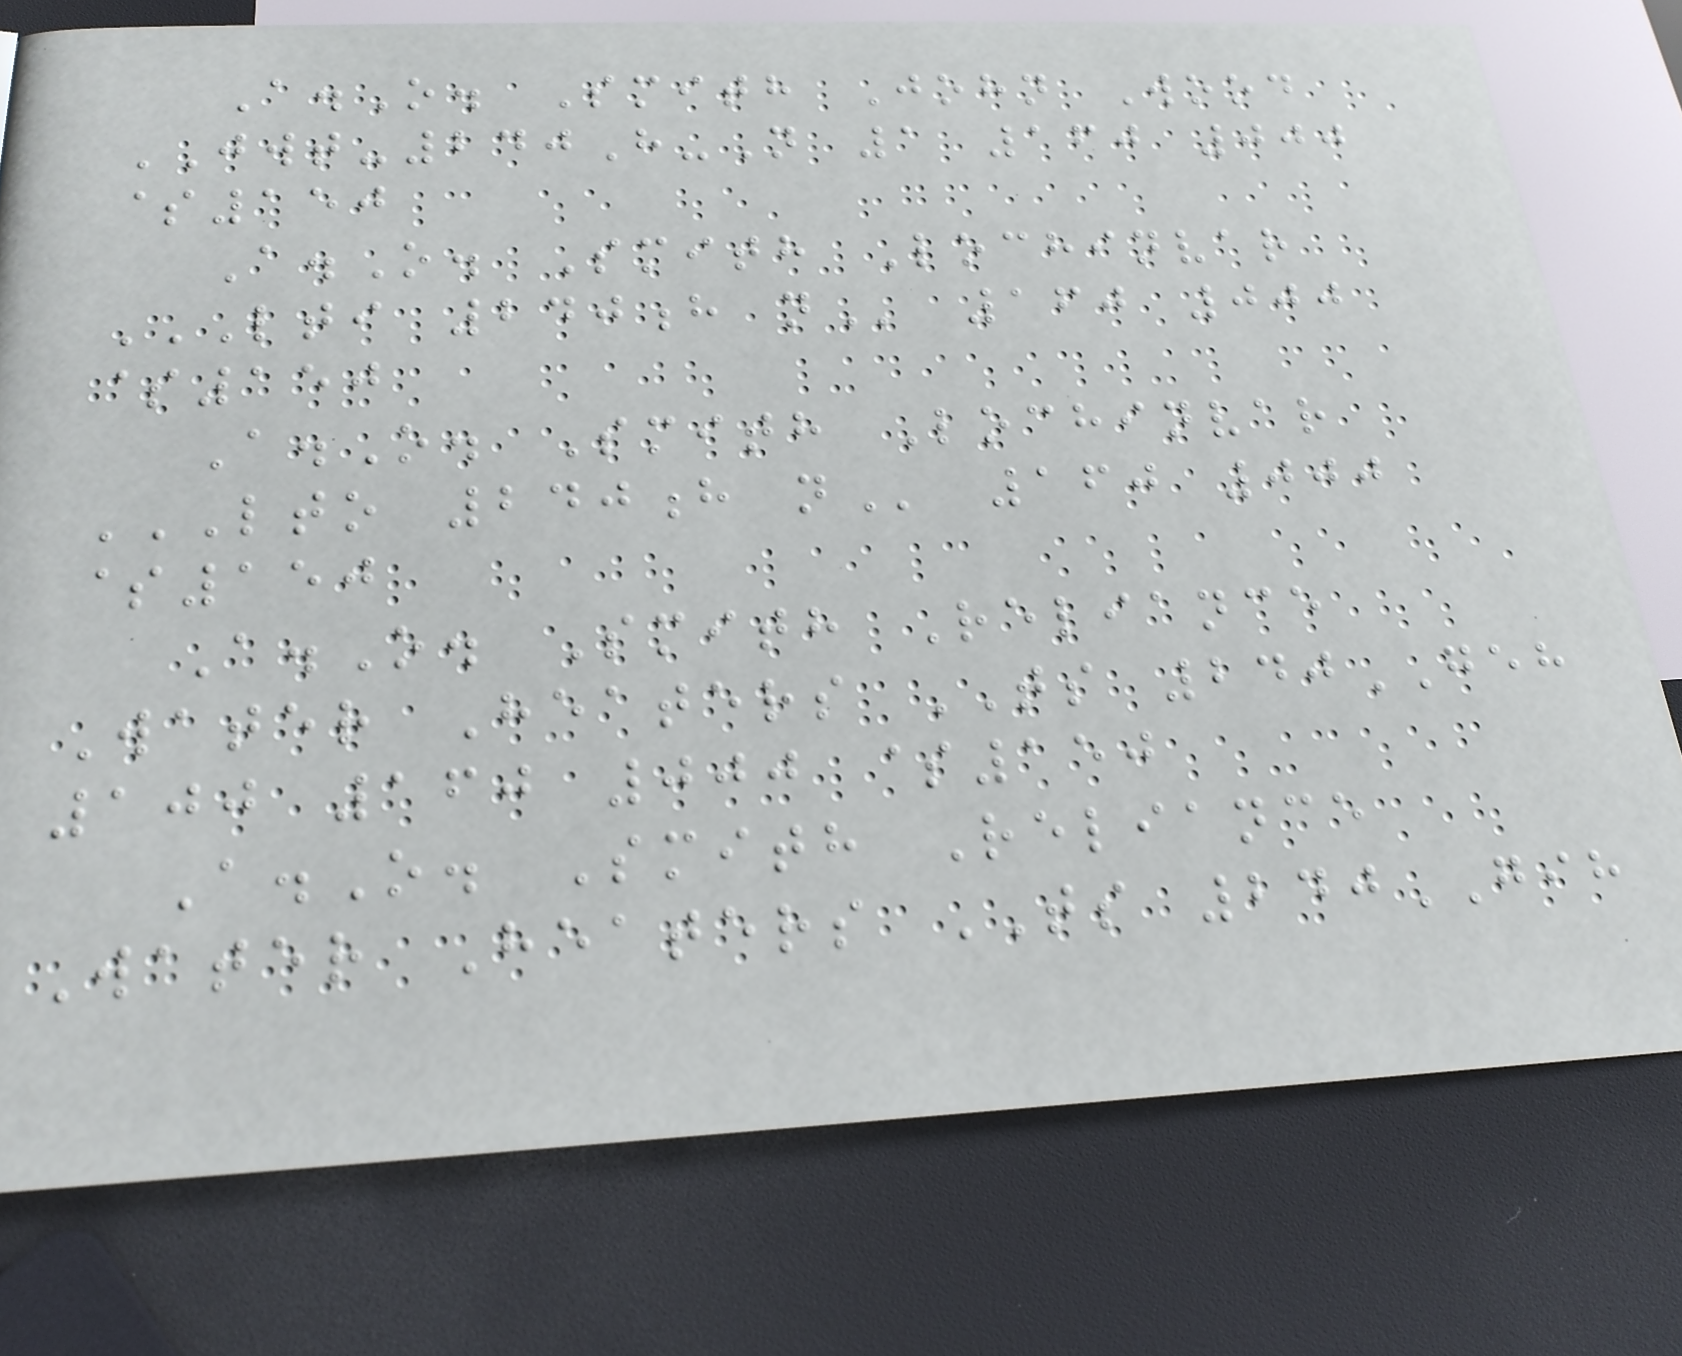A.O. Smith John Wood
JWT-240H-N 1 160 000
$150
A.O. Smith Lochinvar
LTI 240H N 160 000
$150
A.O. Smith Lochinvar
LTO 240H N 160 000
$150
A.O. Smith Reliance
Water Heaters TS 240GEH
100 160 000 $150
A.O. Smith Reliance
Water Heaters TS 240GIH
